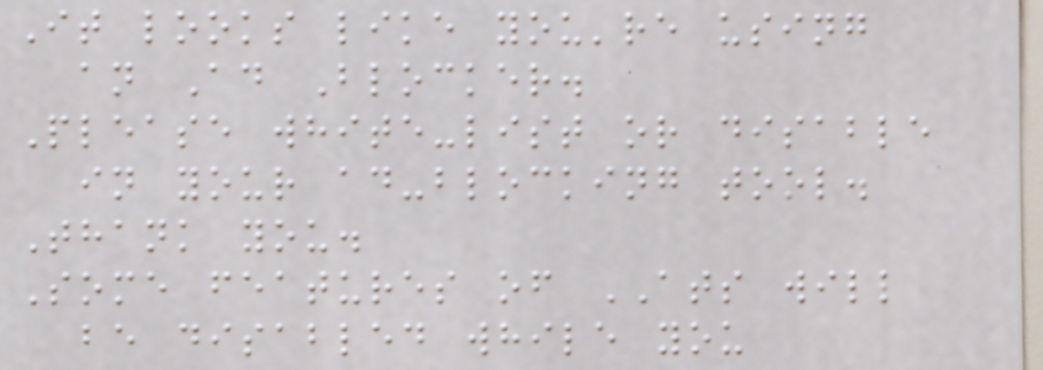It looks like you're using
an Ad Blocker.
Please white-list or disable
in your ad-blocking tool.
Thank you.
Some features of ATS will
be disabled while you
